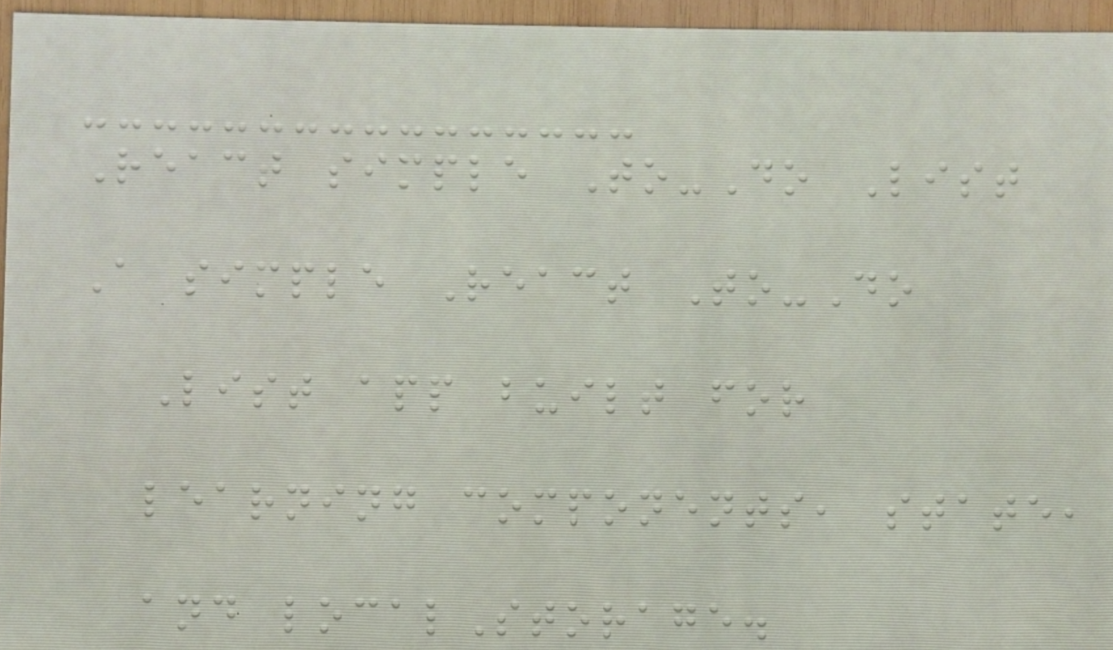React simple To-Do List
A simple React To-Do
List app built for
learning components, state,
and localStorage.
